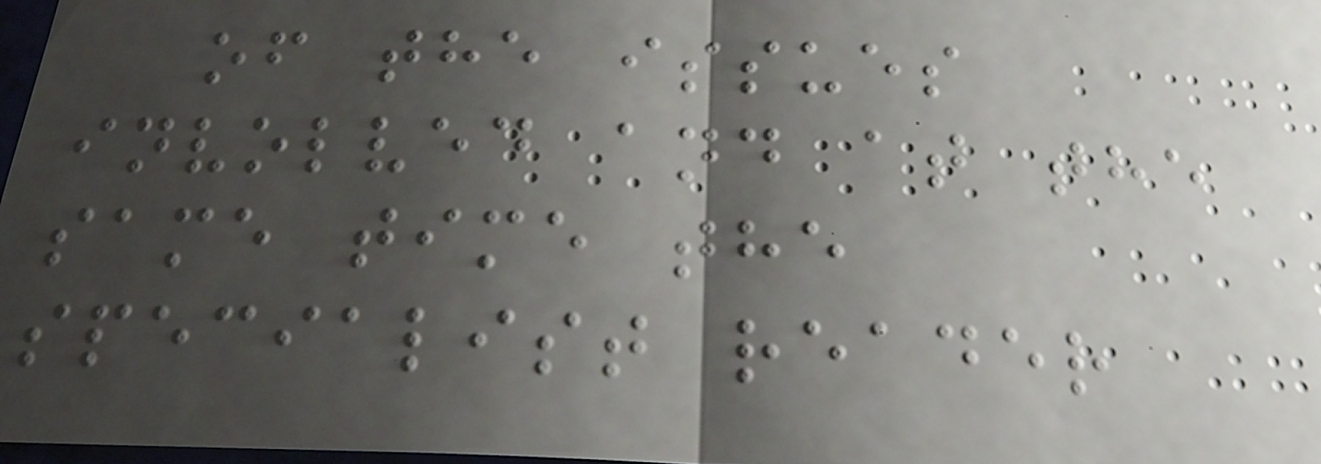of the issues
involved and at the
same time the
specialist reader
